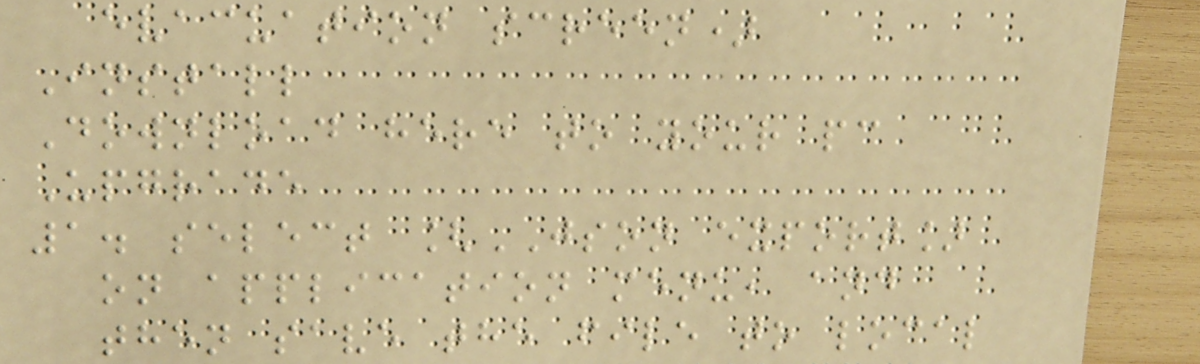evacuation screen)
Install
Download here to your pc
Upgrade
1. select [JSON export]
on application menu, and
then save the file to local
